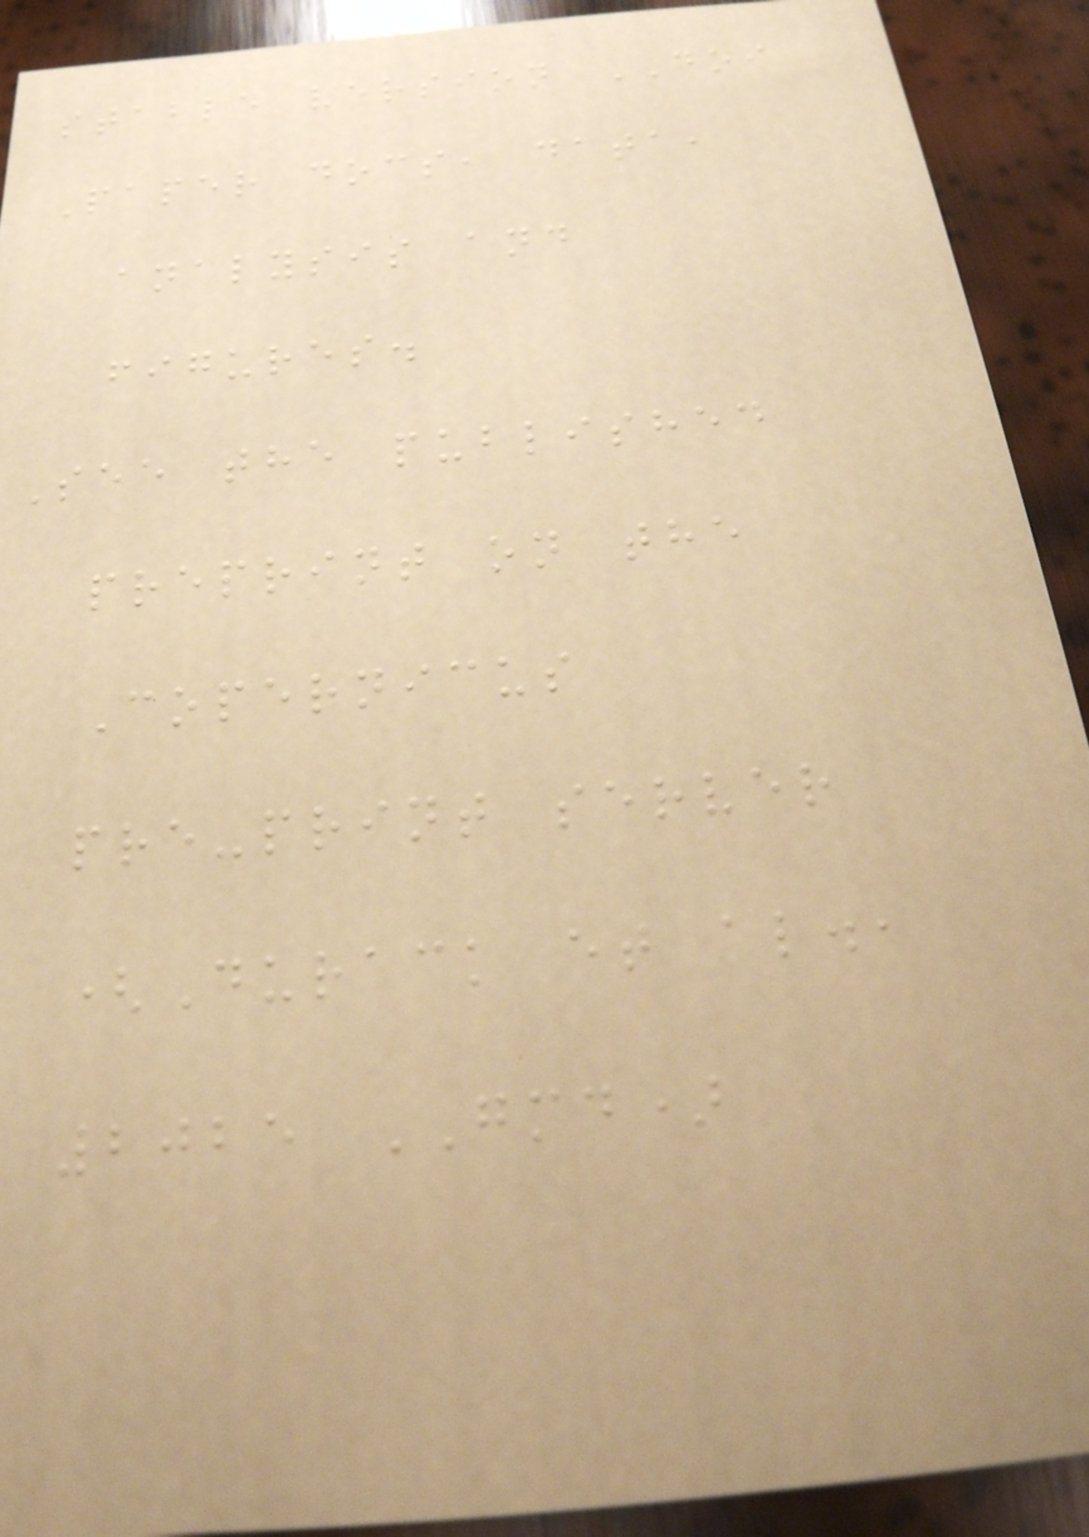stable version DOI
Paper docs, data,
analysis and
figures.
See the published
preprint on the
Copernicus
pre-print server
(Durack et al.,
2025 GMD)
